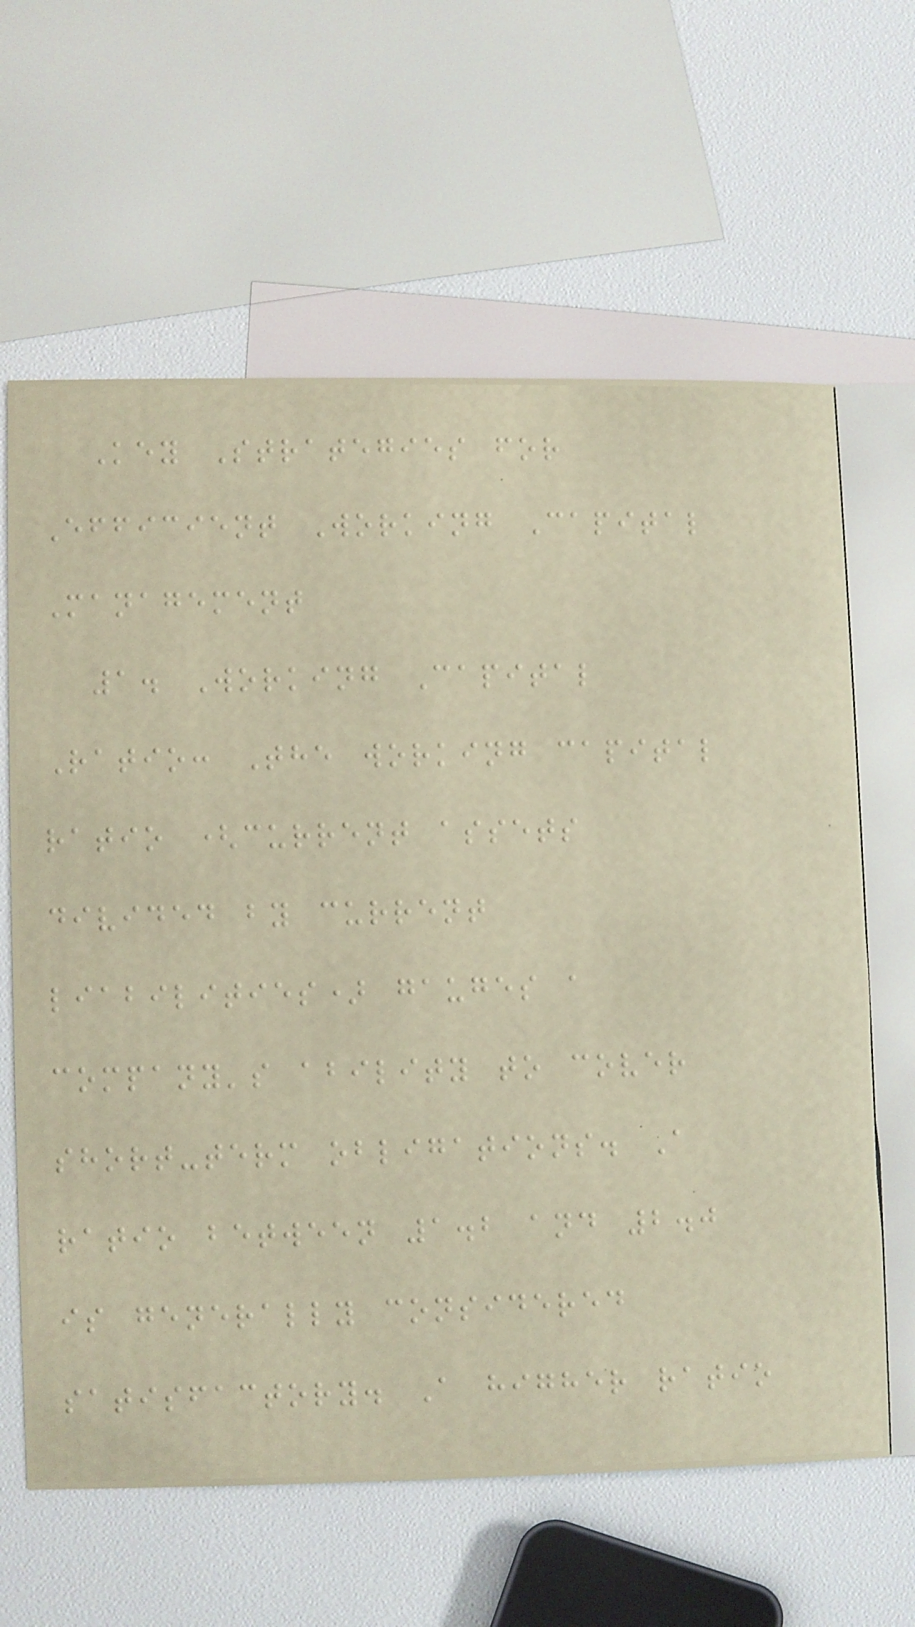Key Strategies for
Efficient Working Capital
Management
1. Working Capital
Ratio: The working capital
ratio (current assets
divided by current
liabilities) gauges a
company's ability to cover
short-term obligations. A
ratio between 1.2 and 2.0
is generally considered
satisfactory. A higher ratio
